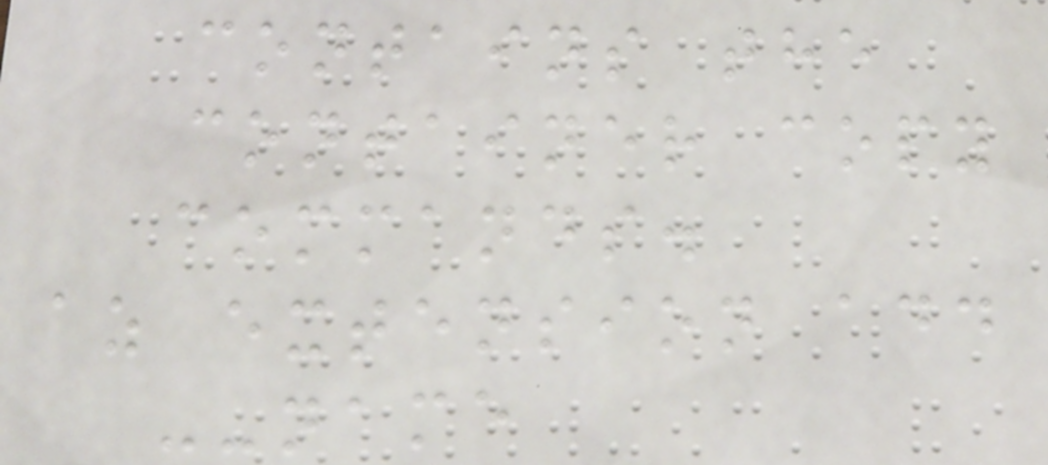contains the
container copy
commands.
az extension add
--name
